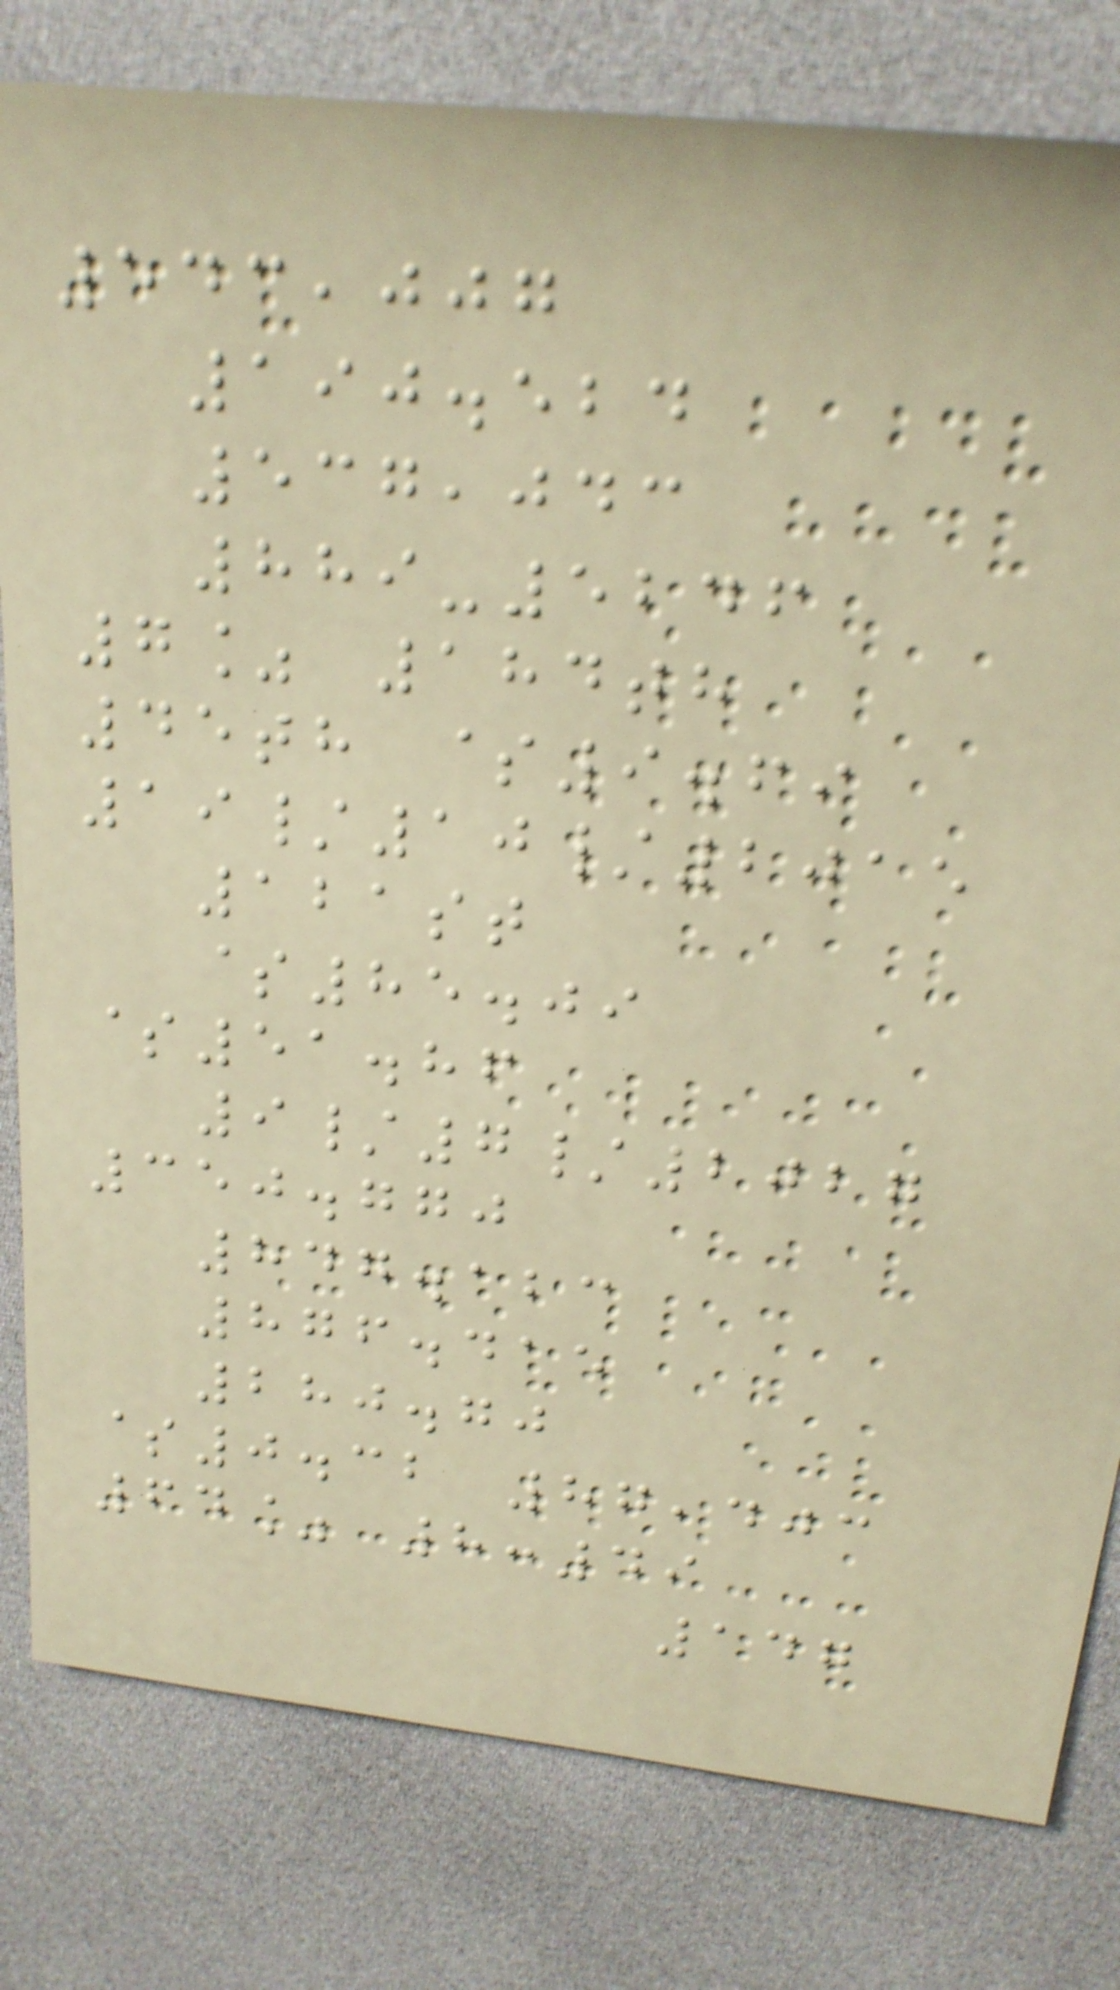543,007
190.524
537,043
889-5246
7% 184th
45th $9.69
19/10/2015
121st
$85.09
$51.86
9/7/2027
350.770
847.123
876.415
280.70
$0.32 87,403
64% 8:49
147
